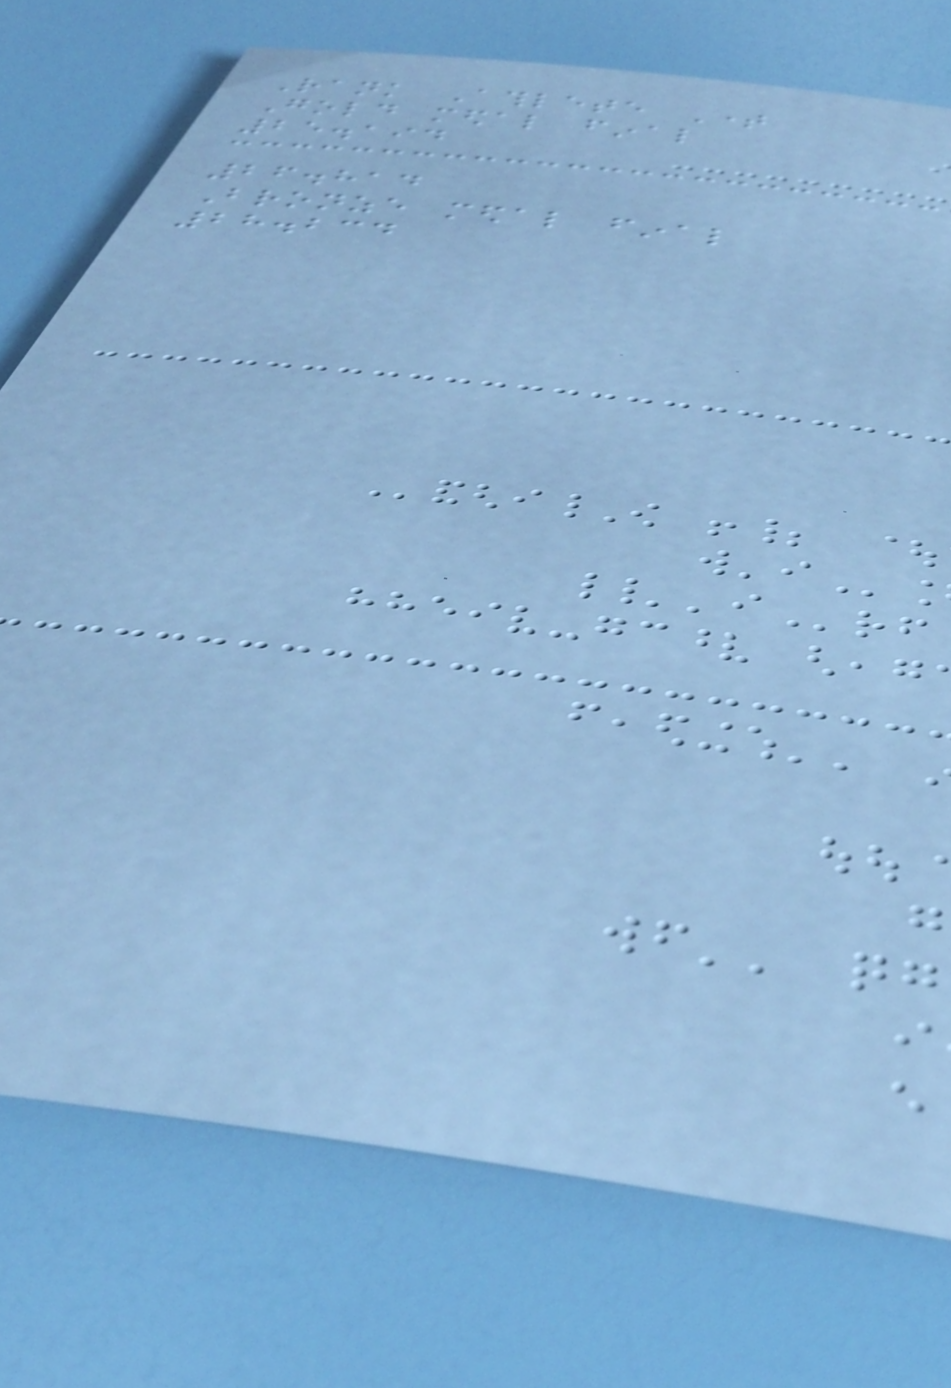Rank Athlete Time
Gold medal final
25.194
26.814
Bronze medal final
28.234
